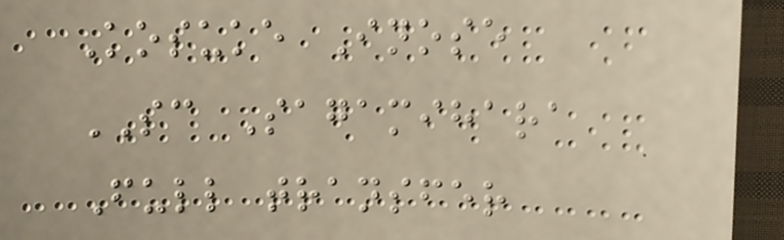Kosuke Inose
SC Sagamihara
Full transfer
